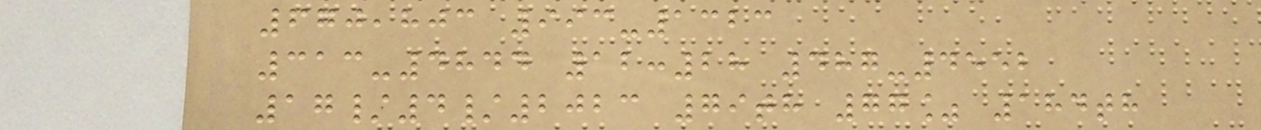670,803 993-1323
313-4844 12:28 487-4552
17/4/2023 79th 77% 184th
